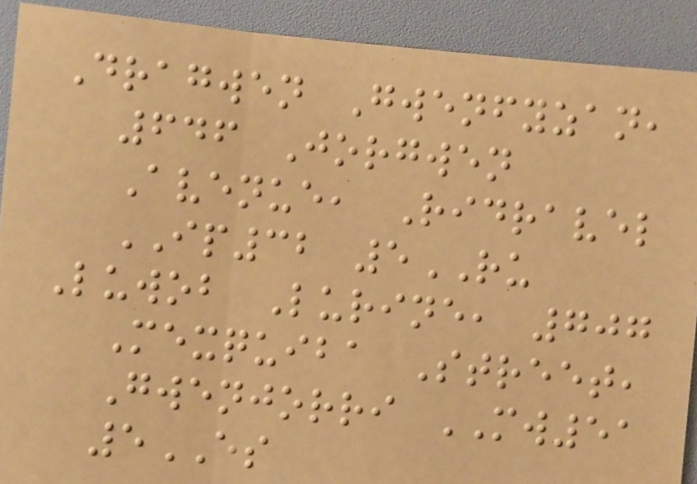Dragwen Gwenfyzan,
646 Jorgwen
Avenue, Ridravel
IP32 5RU
Luwob Lurine, 707
Mexquiba Street,
Gwenjorri MW51
5ES
